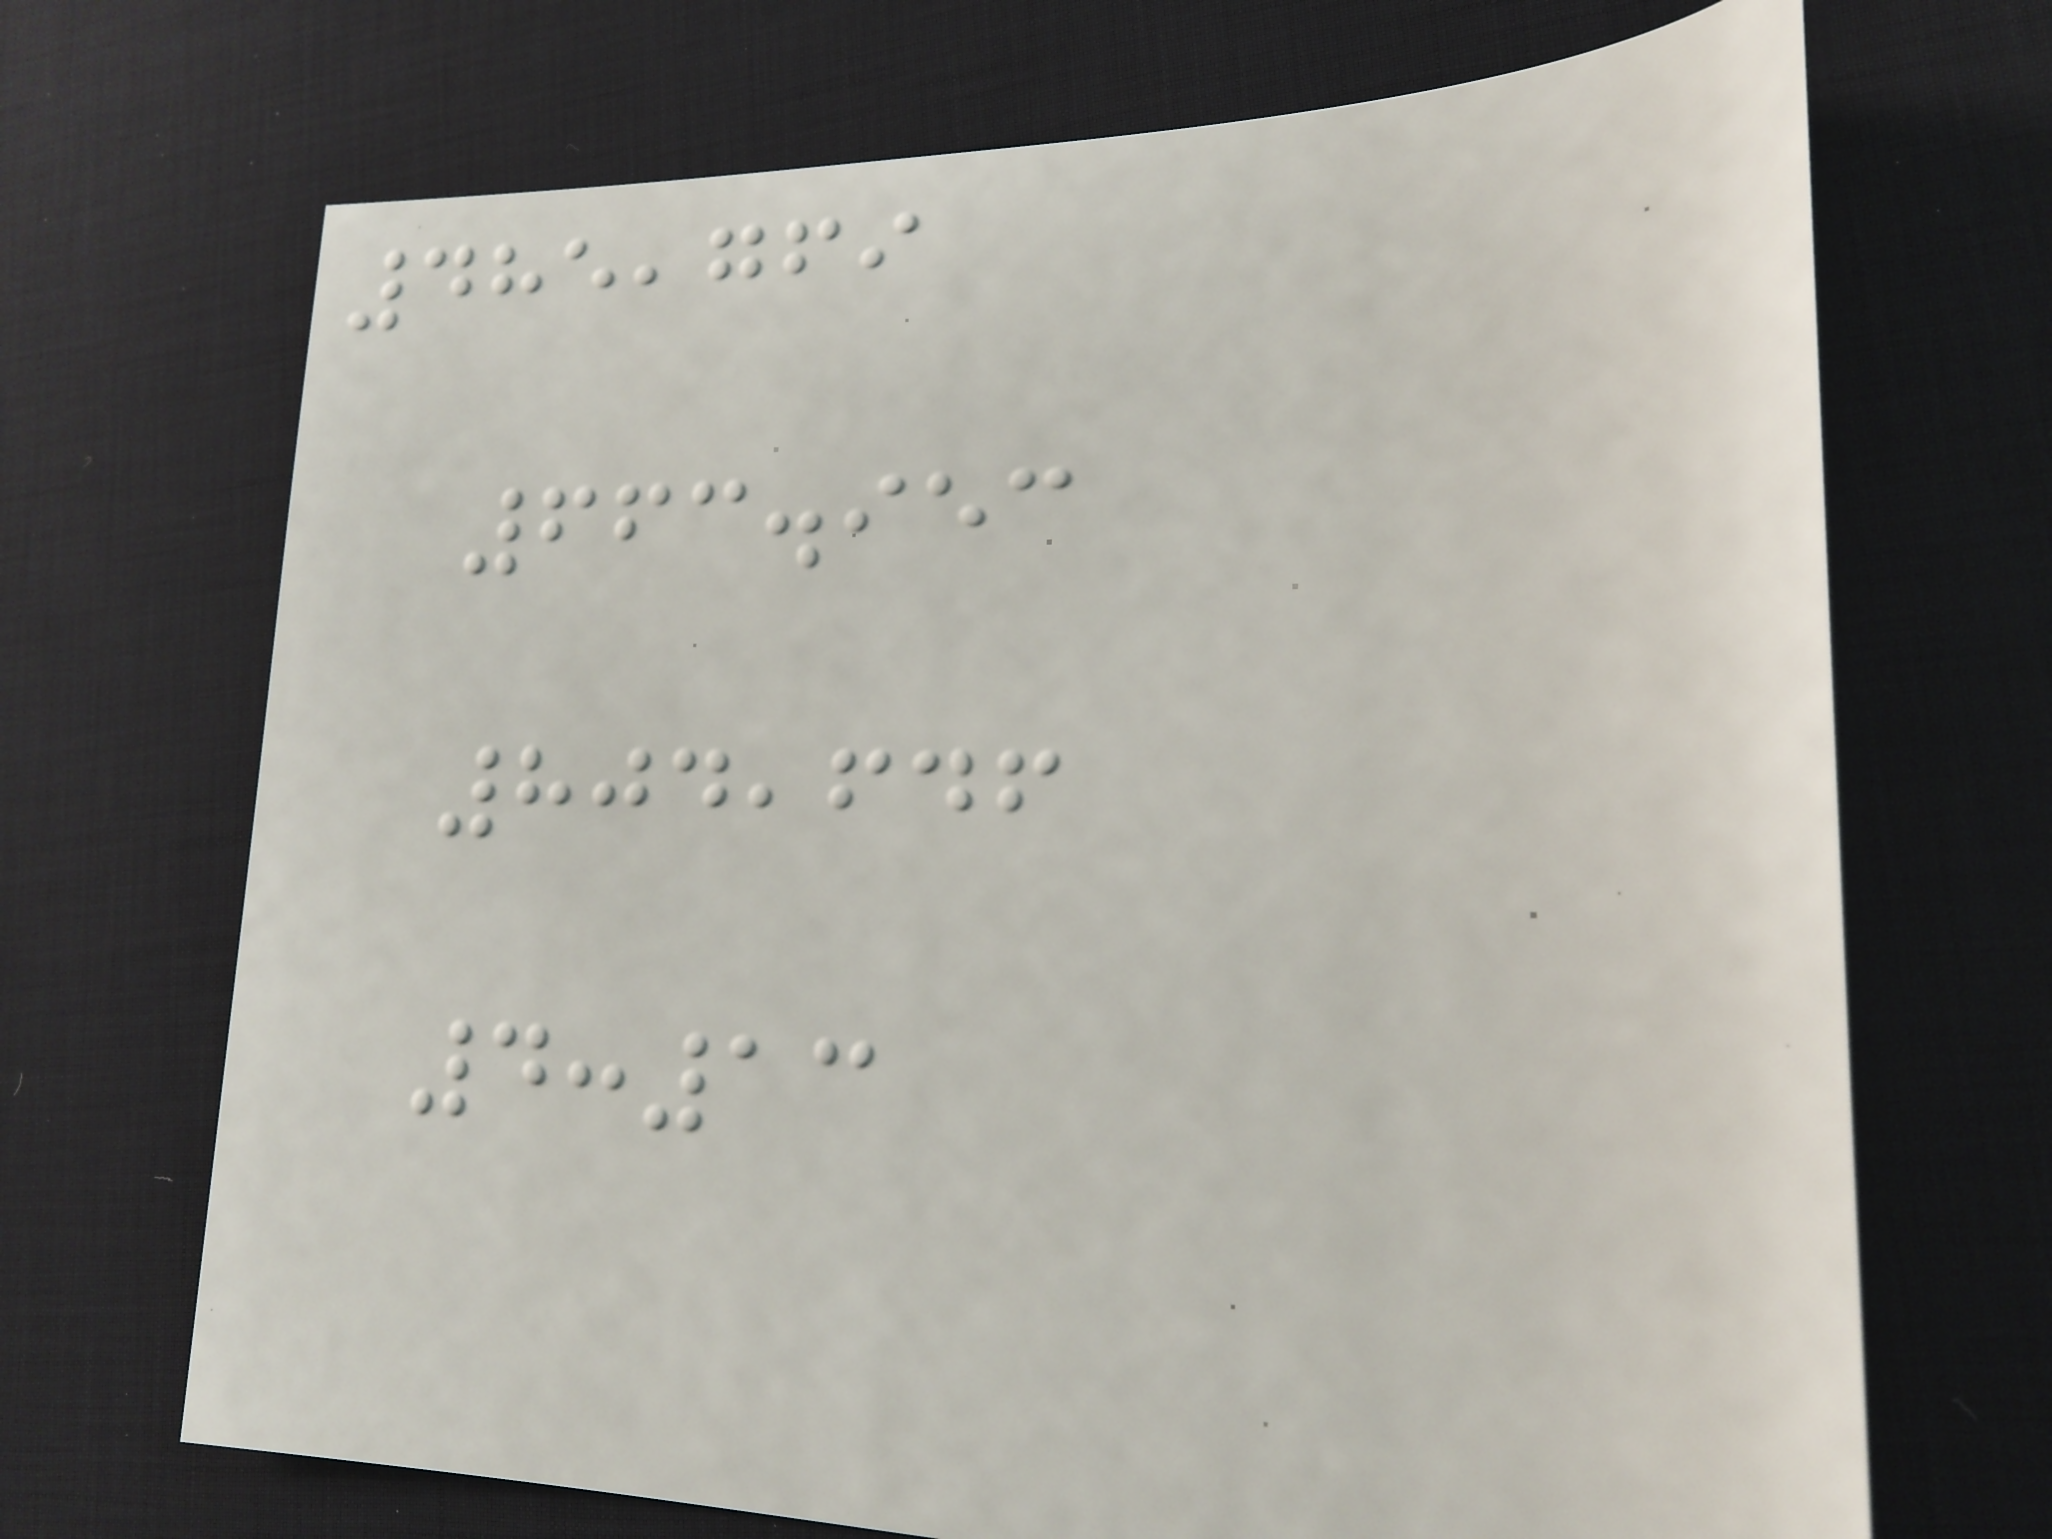485,769
663.953
804,646
4:13
